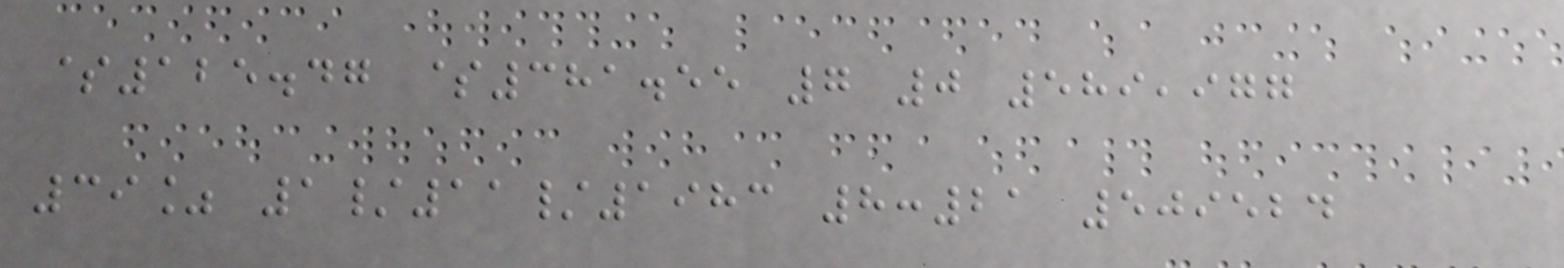$125.47 $381.55 7 0 589,977
39% 1/11/1983 8:21 509524
